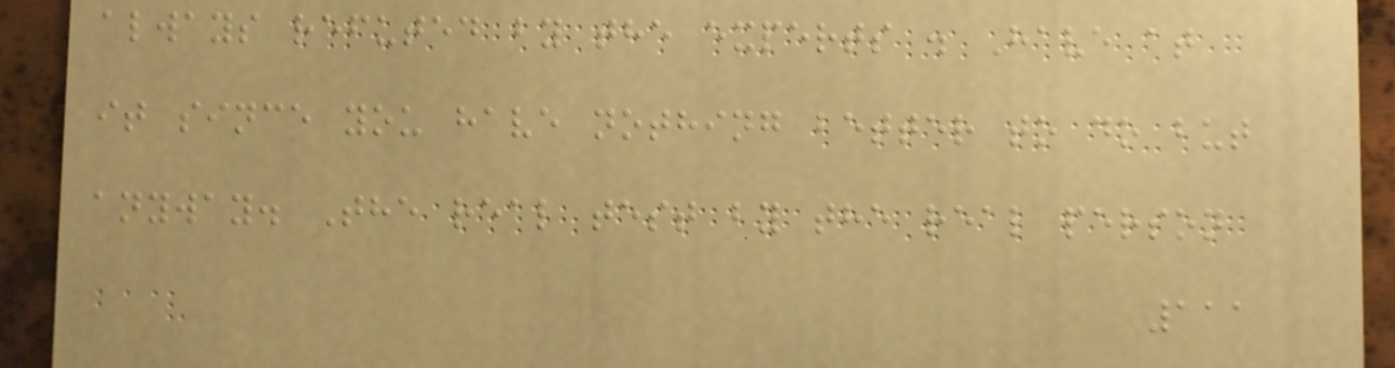always refuted by the experts . Have at
it since you have nothing better to do but
anyway. The real test by the real person
111
